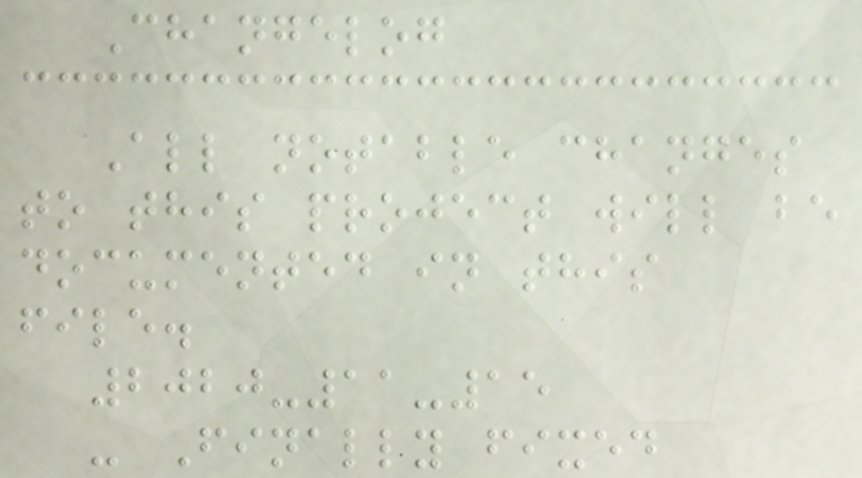Changelog
All notable changes
to this project will be
documented in this
file.
2020-11-15
- Finally fixed
